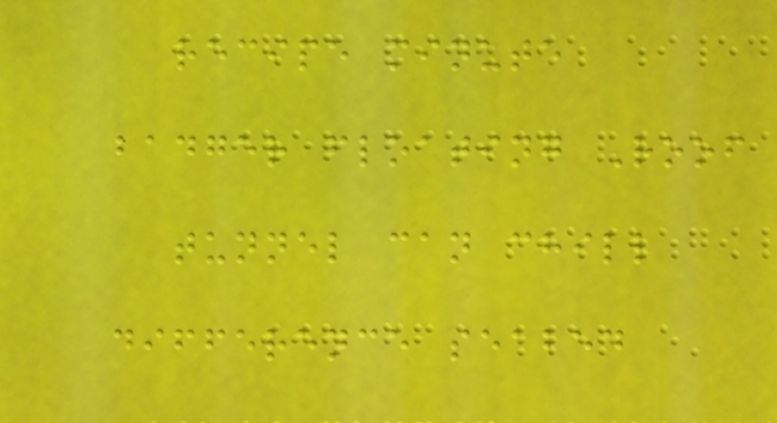recipe minute
badger floating Roof
tunnel can chill
difference seabed
